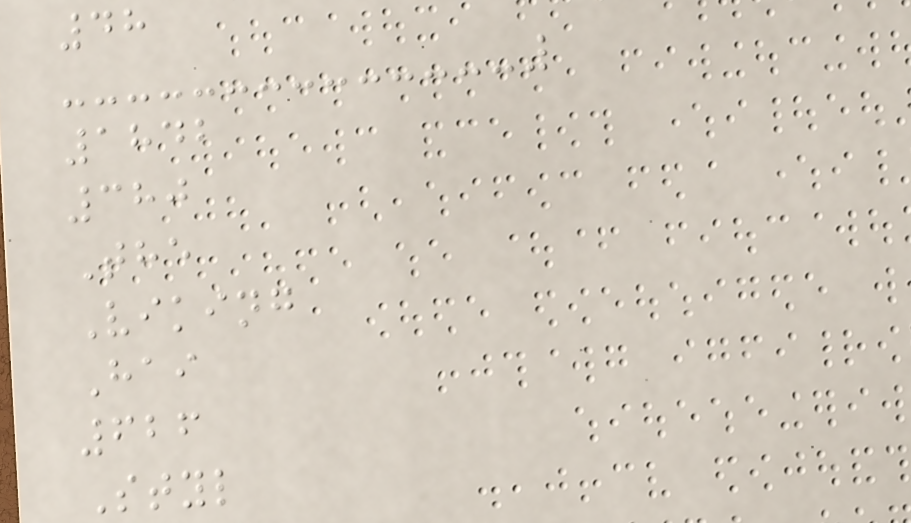48
1842
380
The
Viking
Hai
626
Styl
